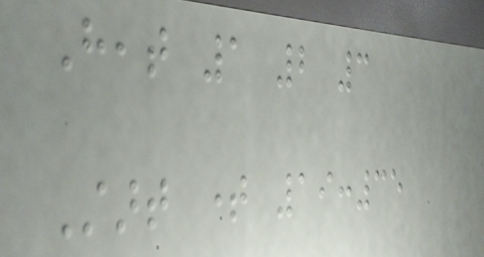Heat 1 2 3
Start time 19:35
